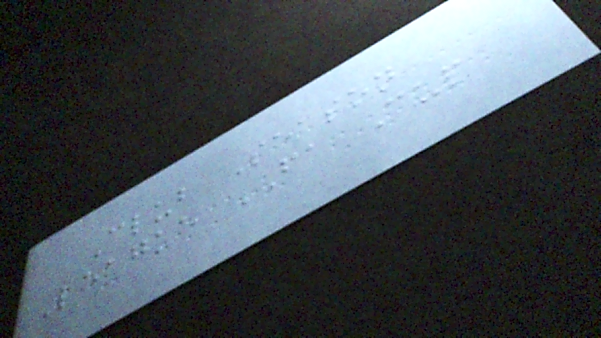Club Season
League FA Cup
